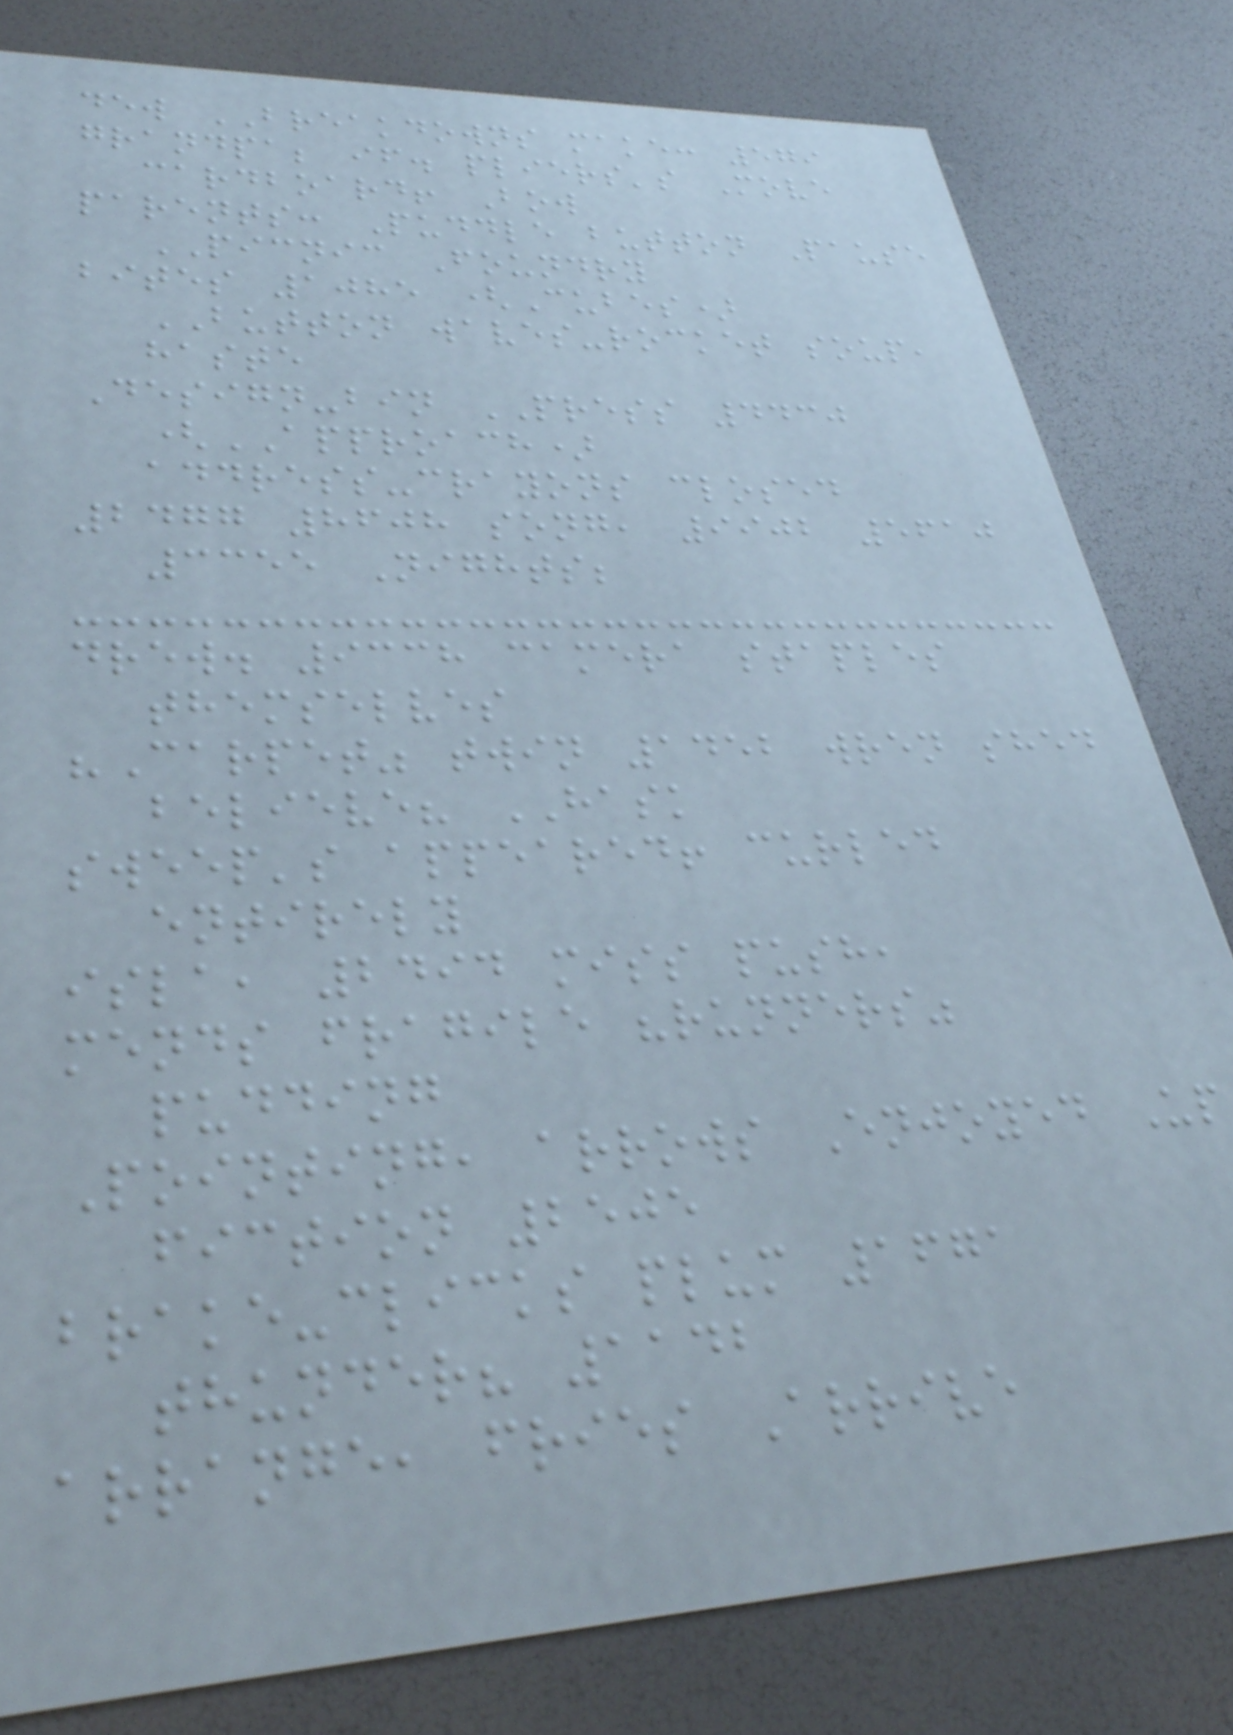dew BREAKDOWNS make: 579
grandpa; if. pliers's Move
cardboard! Bow
parents: Puddle button Pause
PICNIC Foundry
bites 1085 (Cubes)
BUTTON waves-rocket soup,
haste
Design-bin PRESS 4430
(APPROACH)
address-crayons closed
2477 8608 song, 9902 5610
3355 Nights;
drew. 9338 camera staples
themselves
"Carpet" twin 1452 wren shed
believe? HASK
sweep's appeared! curled
entirely
isla, 2494 miss push,
mends fragile "runners"
pudding
Pointing, arrows Enjoyed Up
fiction 2505
brake-clicks plum 1671
thunder? 1142
arrange, fries Arrive
